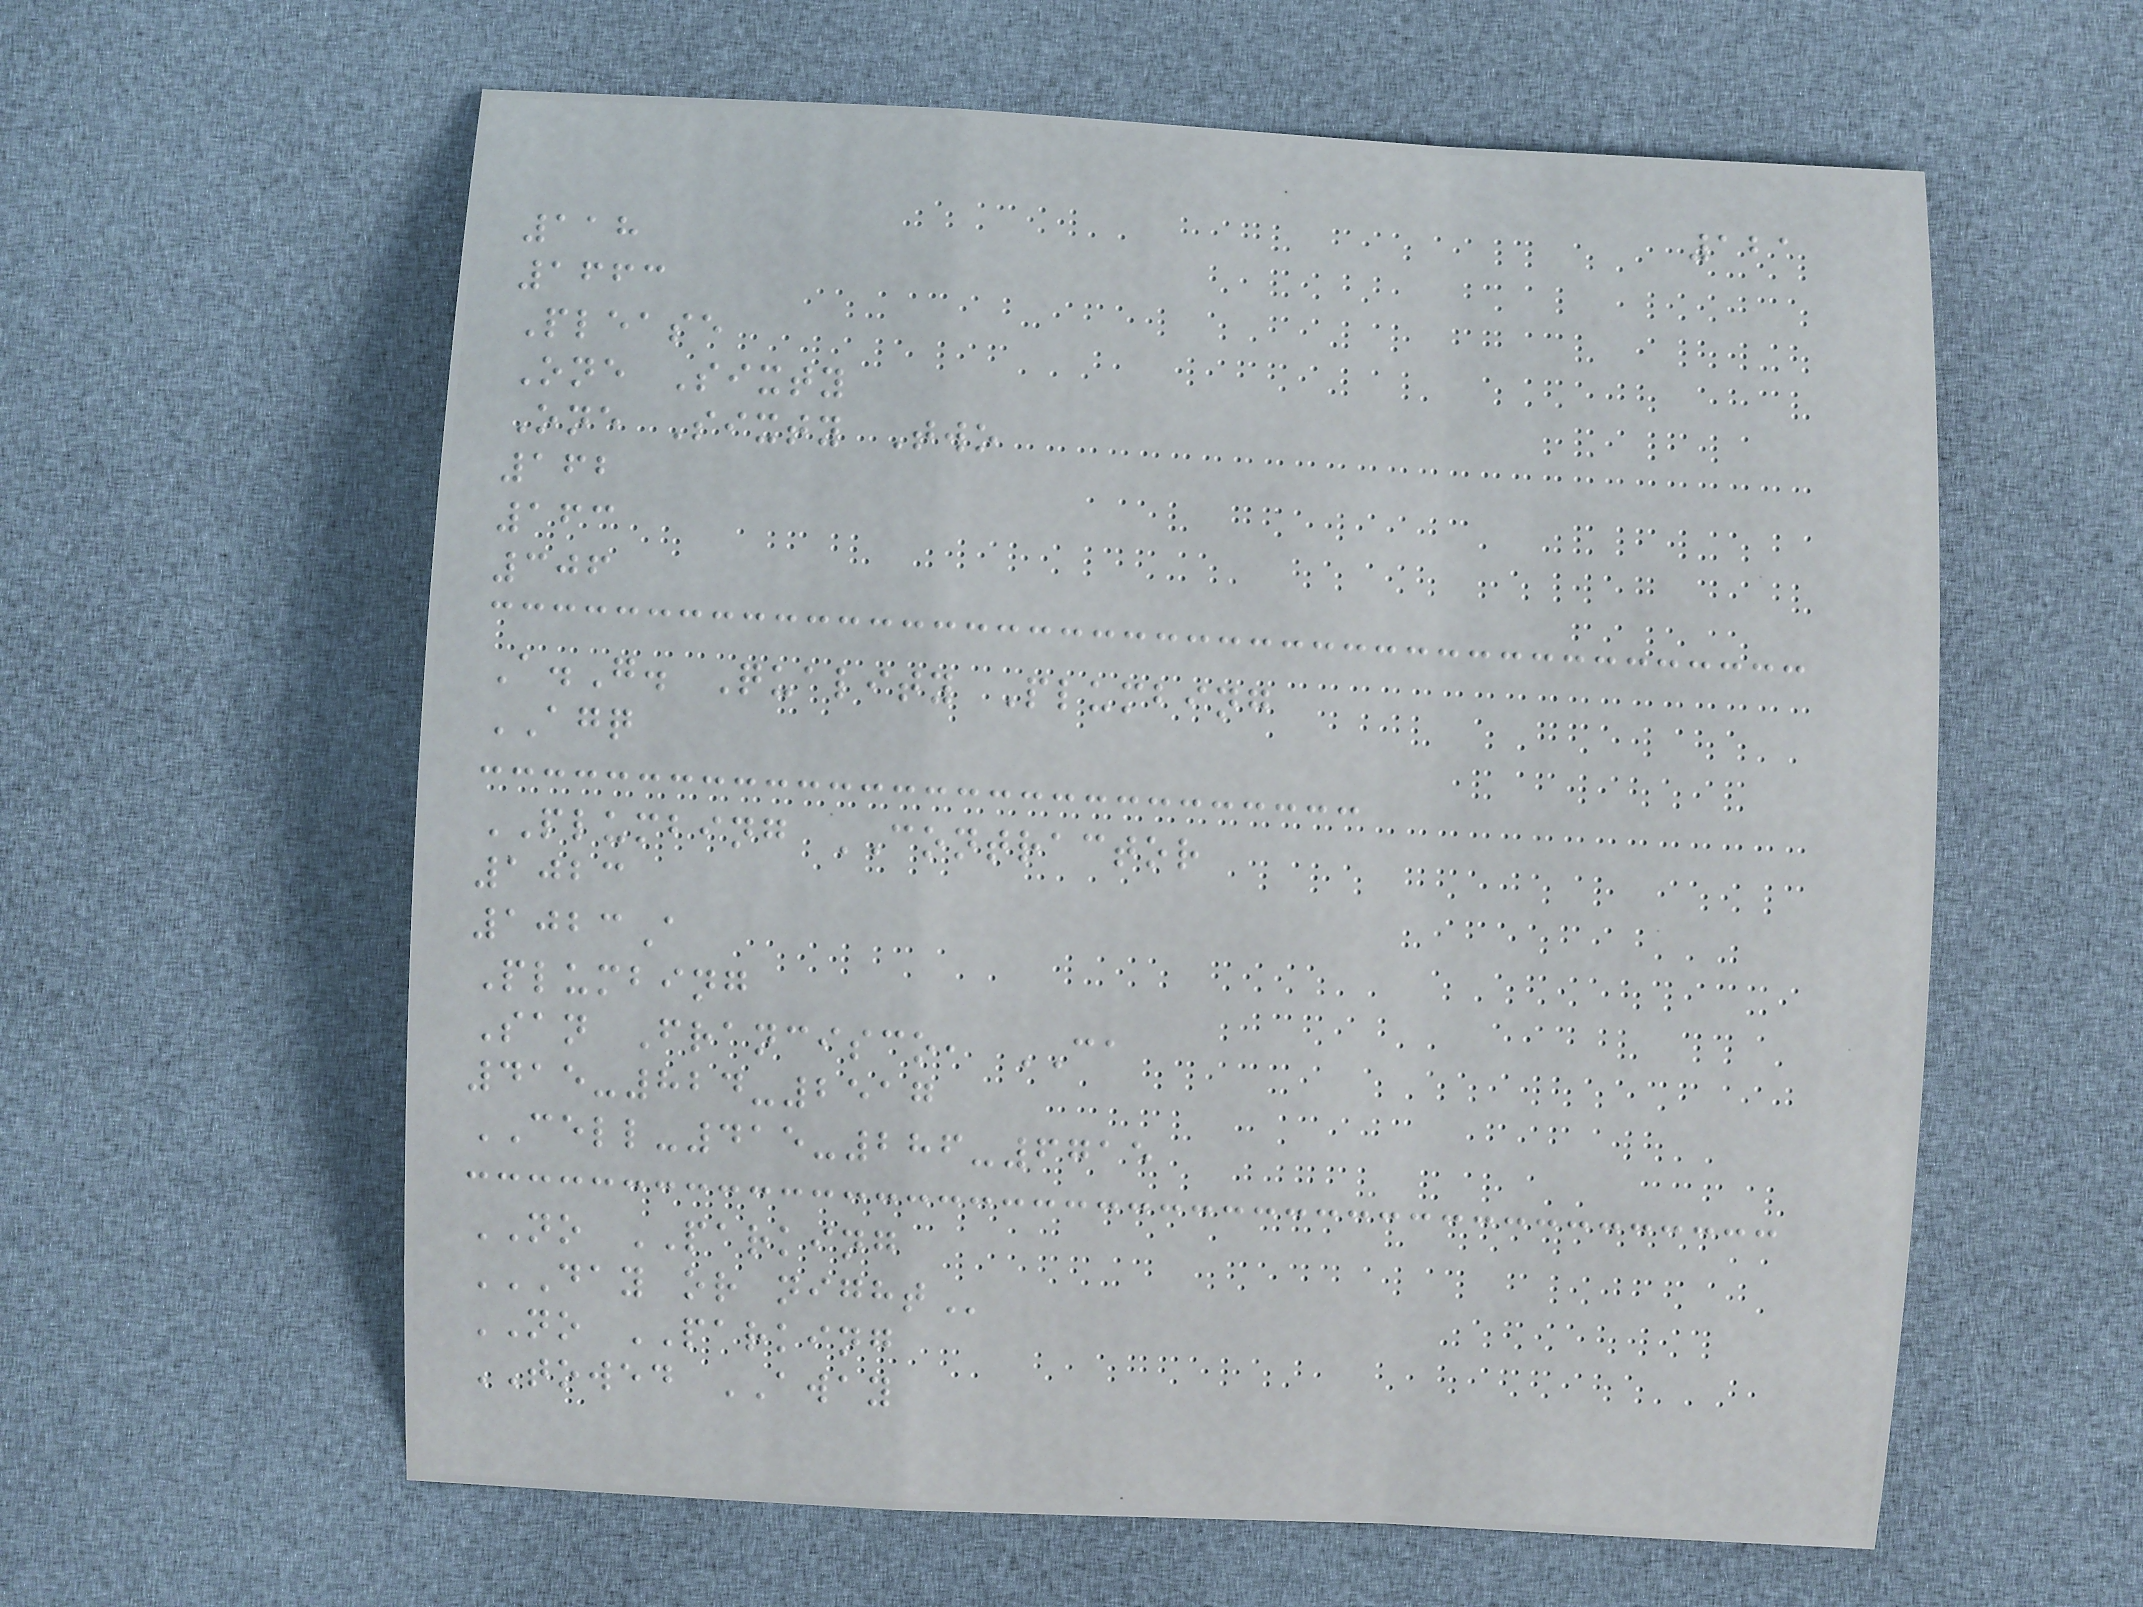121
118
1663
Please
One Sixty
One Sixty Two
162
163
306
A.G. Quality Plumbing
AGQ
PLUMBING CONTRACTOR
1023
1023A
Plumbing
San Francisco, CA
415-824-2517
CELL-415-286-6715
NO PARKING
DAY OR NIGHT
NO PARKING
TOWED AWAY
